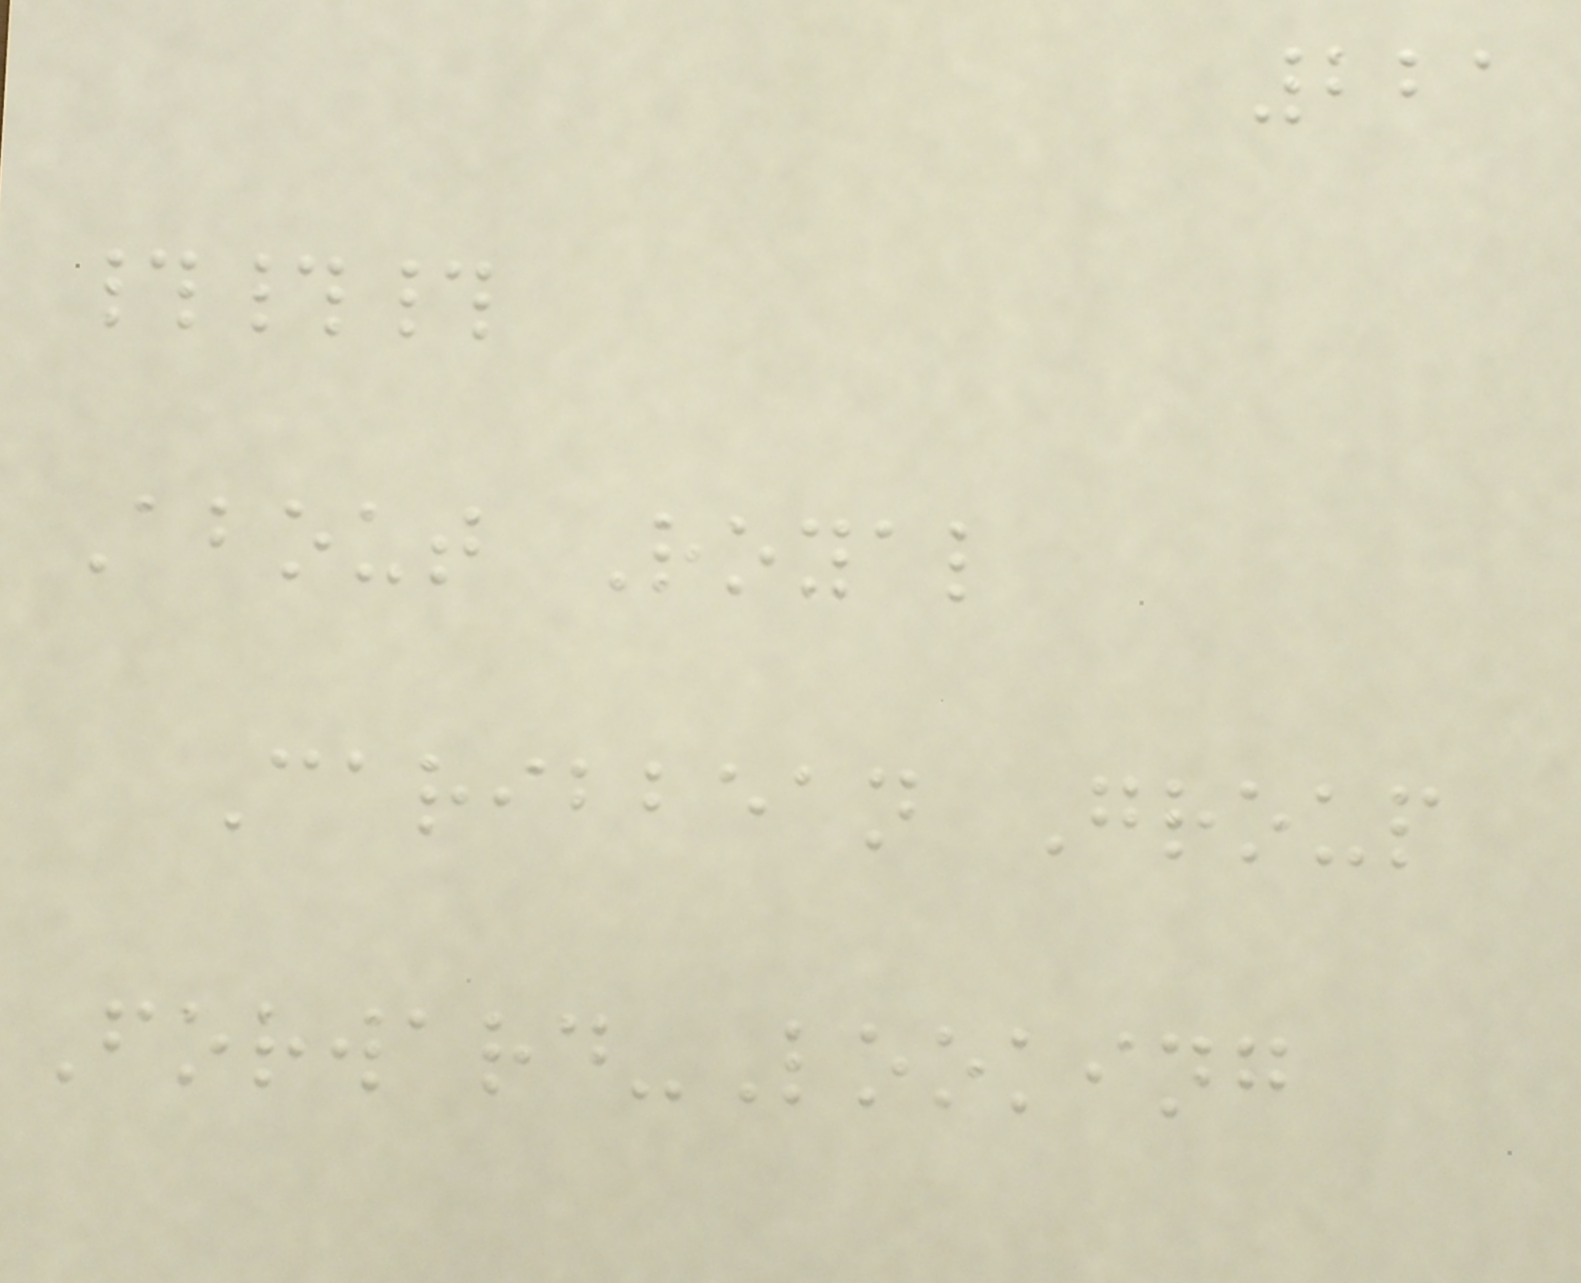221
###
About Royal
Caribbean Group
Forward-Looking
